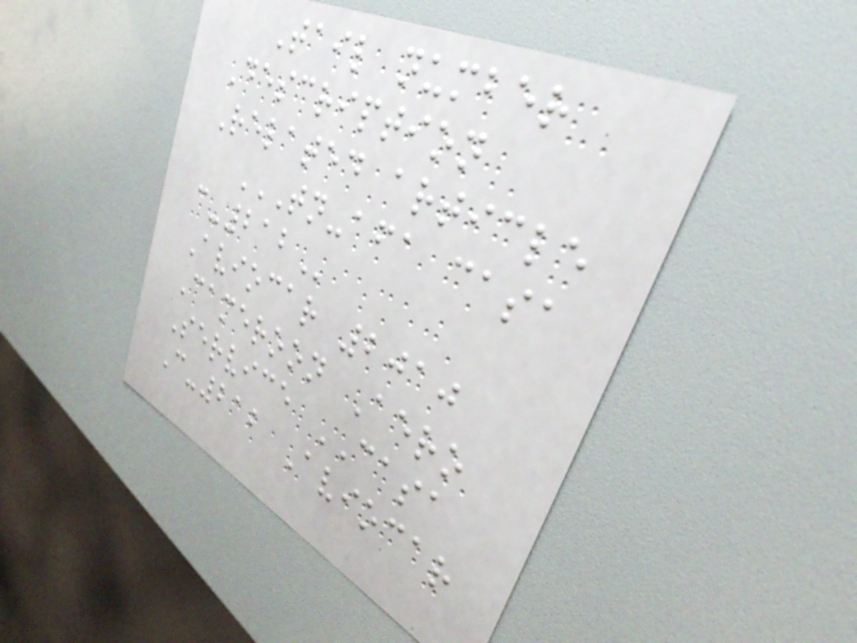Tail number
Description
Related article
TN-AFA CASA
C-212
Aviocar 2010
Cameroon Aero
Service CASA
C-212 Aviocar
